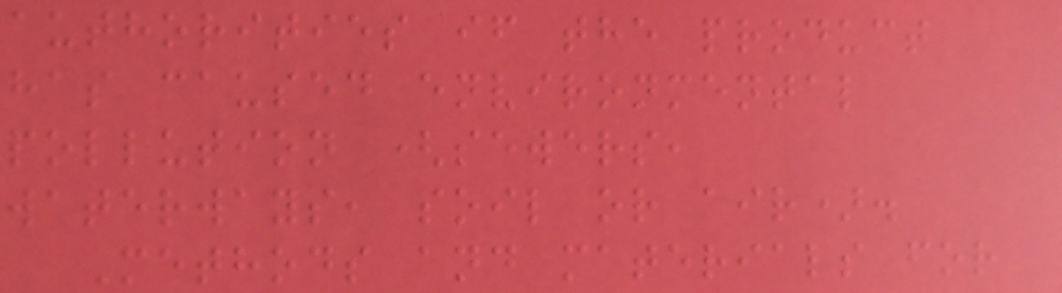authorities if the product
has caused environmental
pollution (sewers,
waterways, soil or air).
Methods and materials for
